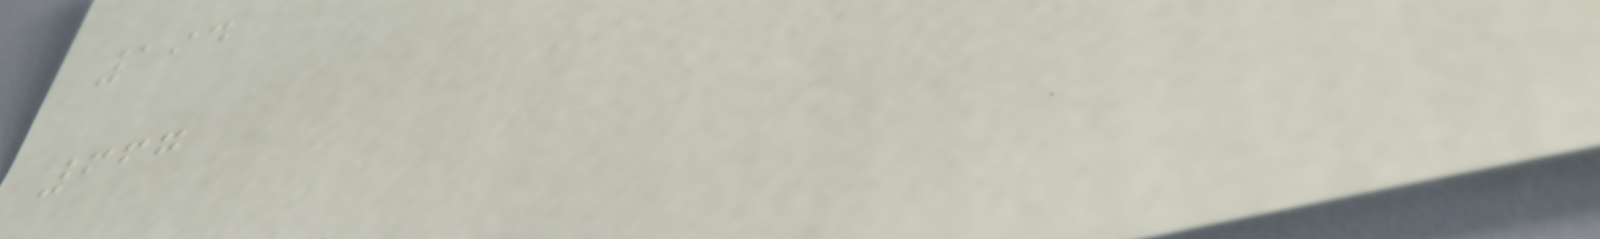194
667
